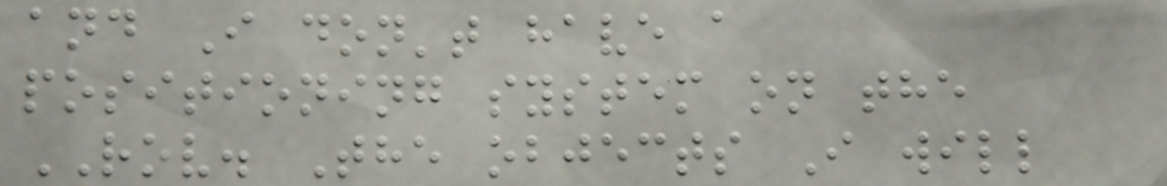and I don't have a
positioning system on the
ROV. The objects I will
